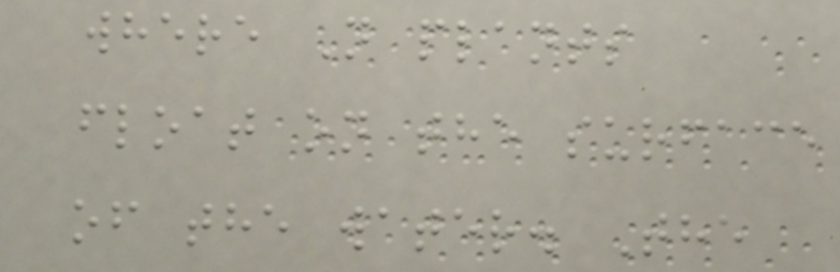where N plants
float on the surface
of the water. The
